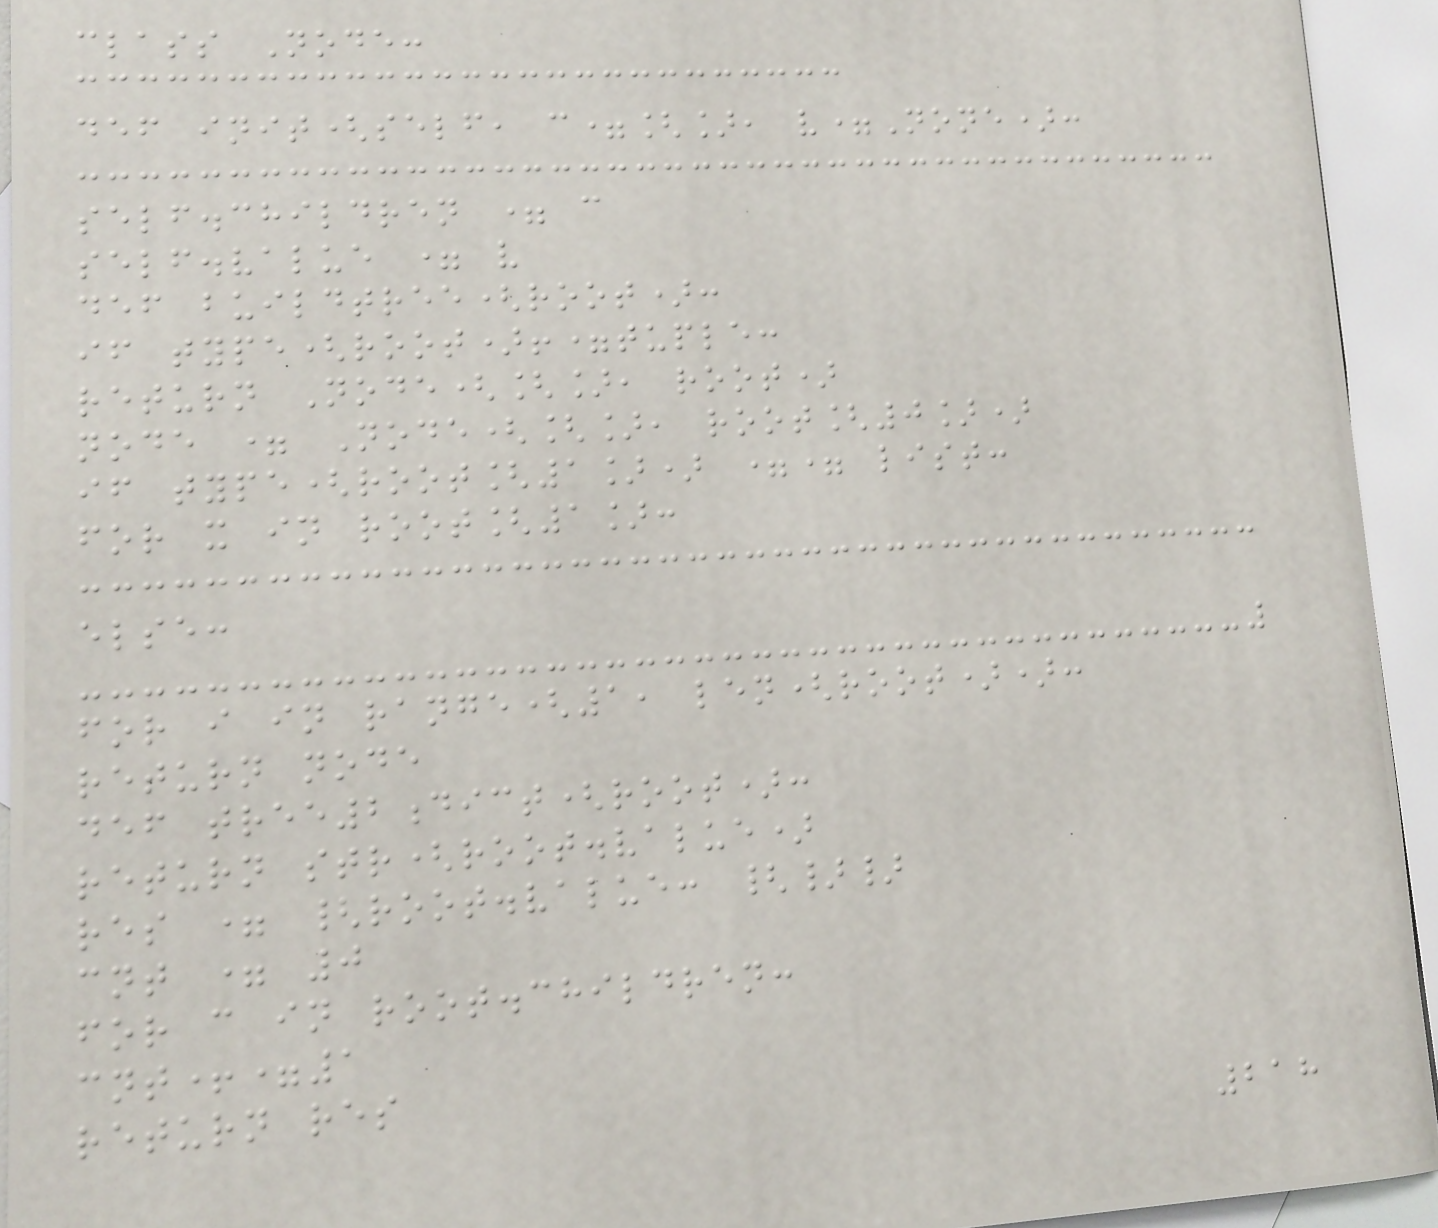class Node:
def init(self, c=[], v=None):
self.children = c
self.value = v
def buildtree(root):
if type(root)!=tuple:
return Node([], root)
node = Node([], root[0])
if type(root[1]) == list:
for x in root[1]:
else:
for i in range(1, len(root)):
return node
def tree2dict(root):
return str(root.value)
res = {root.value: {}}
cnt = 0
for c in root.children:
cnt+=1
return res
218
